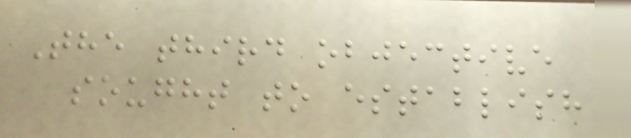The third objective
sought to establish
